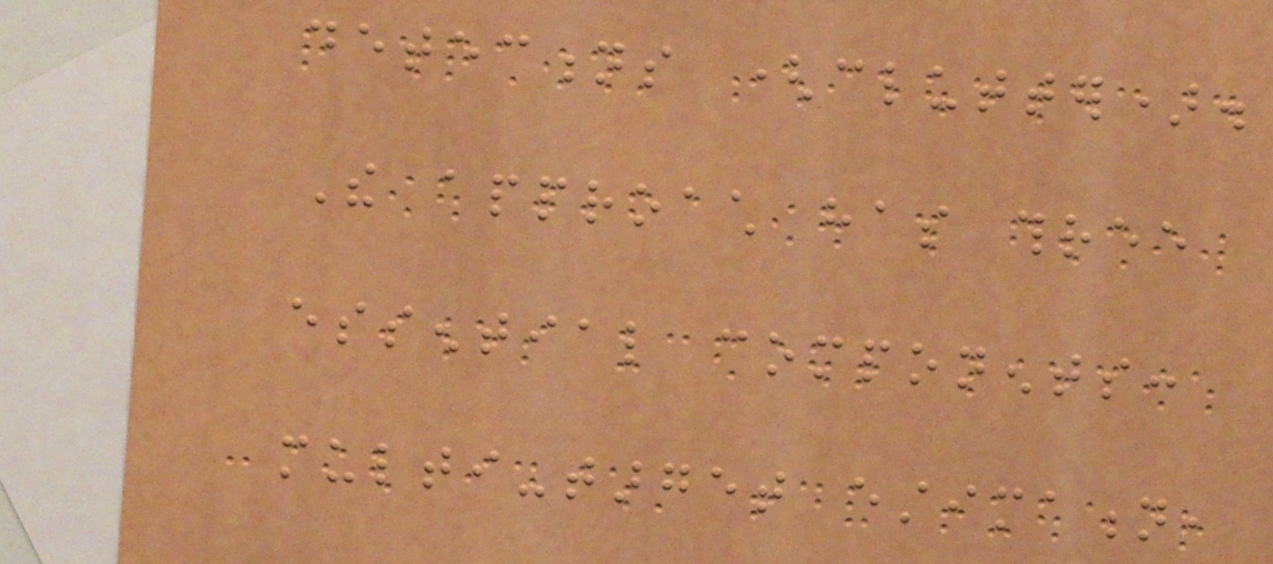detections (clutter).
The approach has three
essential components:
multi-target estimation,
